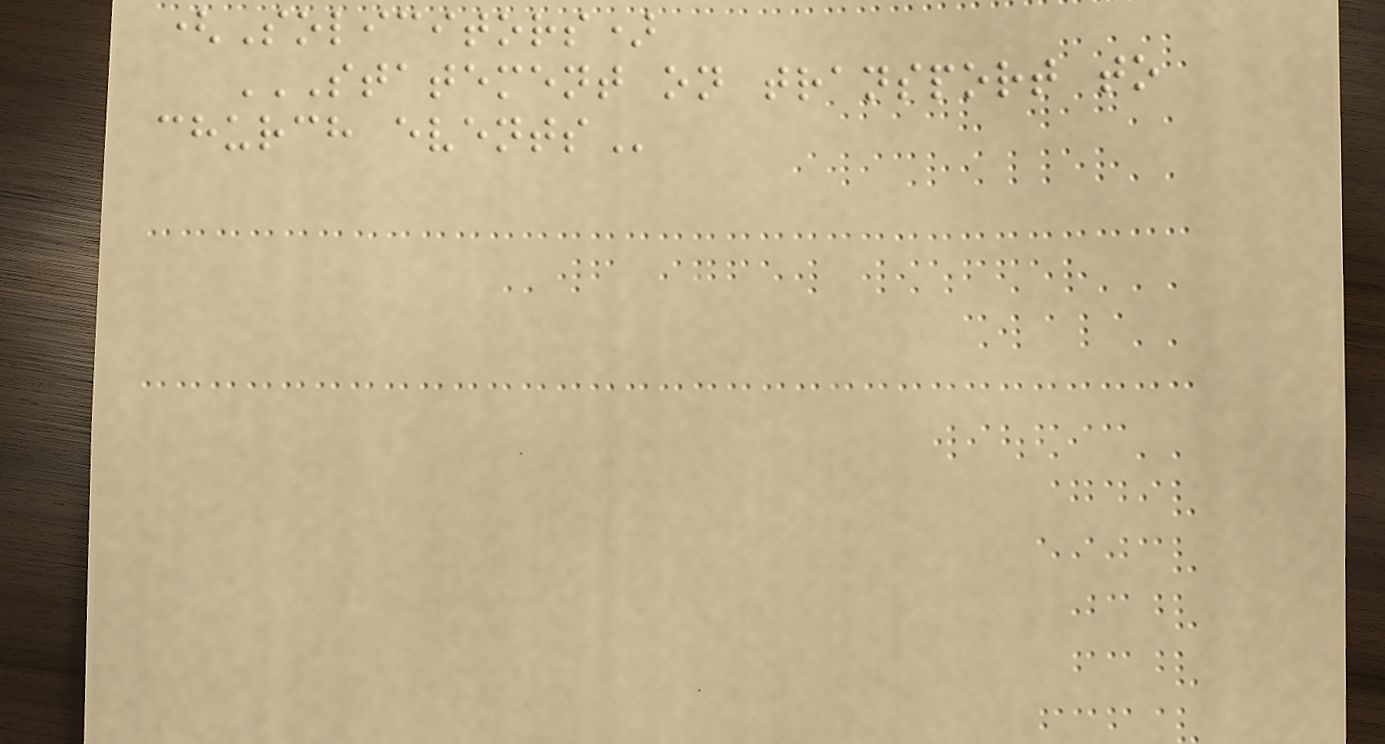(Solicitors)
STATEMENT ON TRANSPORT TO
CHURCH EVENTS
